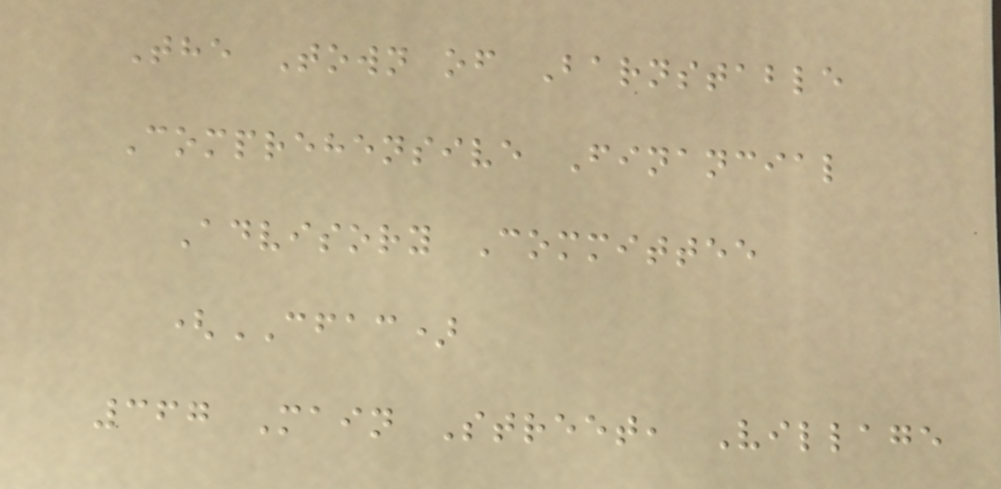The Town of Barnstable
Comprehensive Financial
Advisory Committee
(CFAC)
367 Main Street, Village
